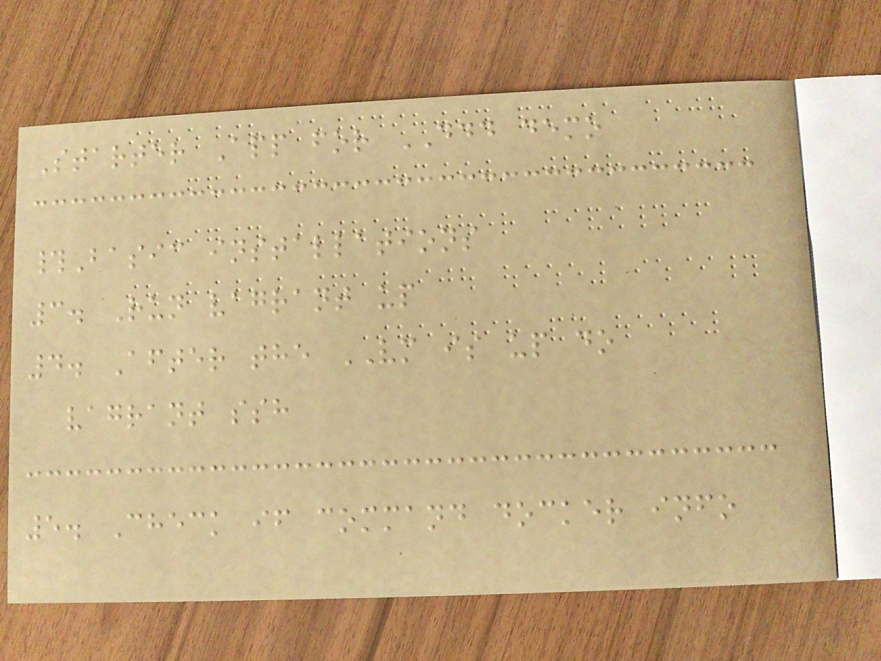Starter App for DDD demo
#Basic installations
3. Run vagrant up
4. After the VM is up do
vagrant ssh
5. Check if command docker info
